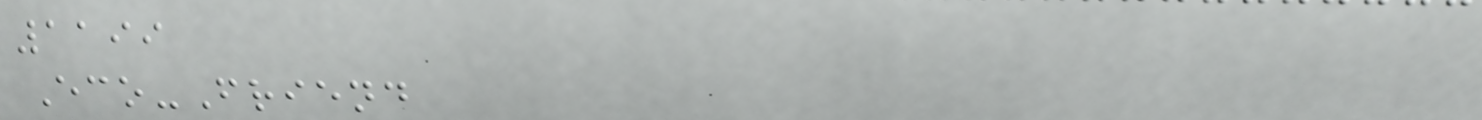1199
Eco-Friend
